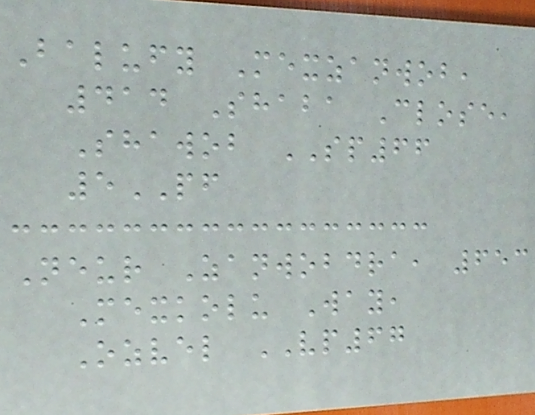Balufy Mexzanwob,
414 Shaba Close,
Shawob SP66
5PF
Neur Zanwobdra, 653
Mexkolu Way,
Ozvel VP67
